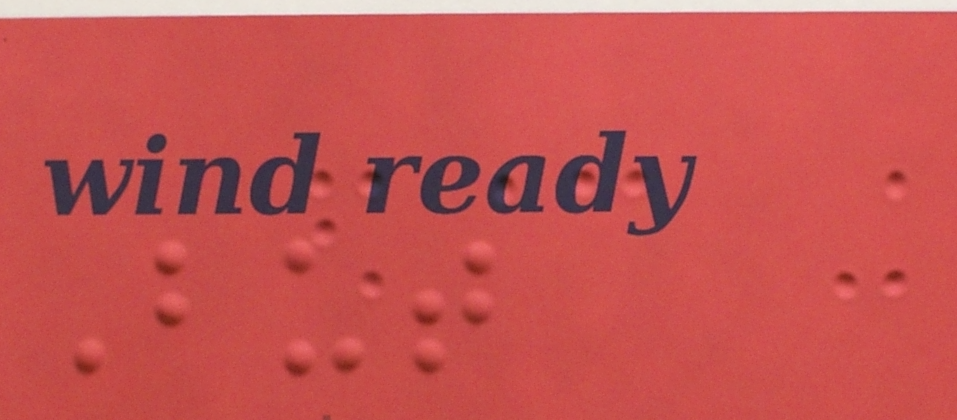But
